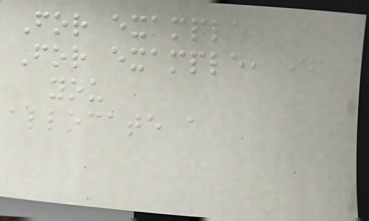For example
For example, if
you
allocate a
